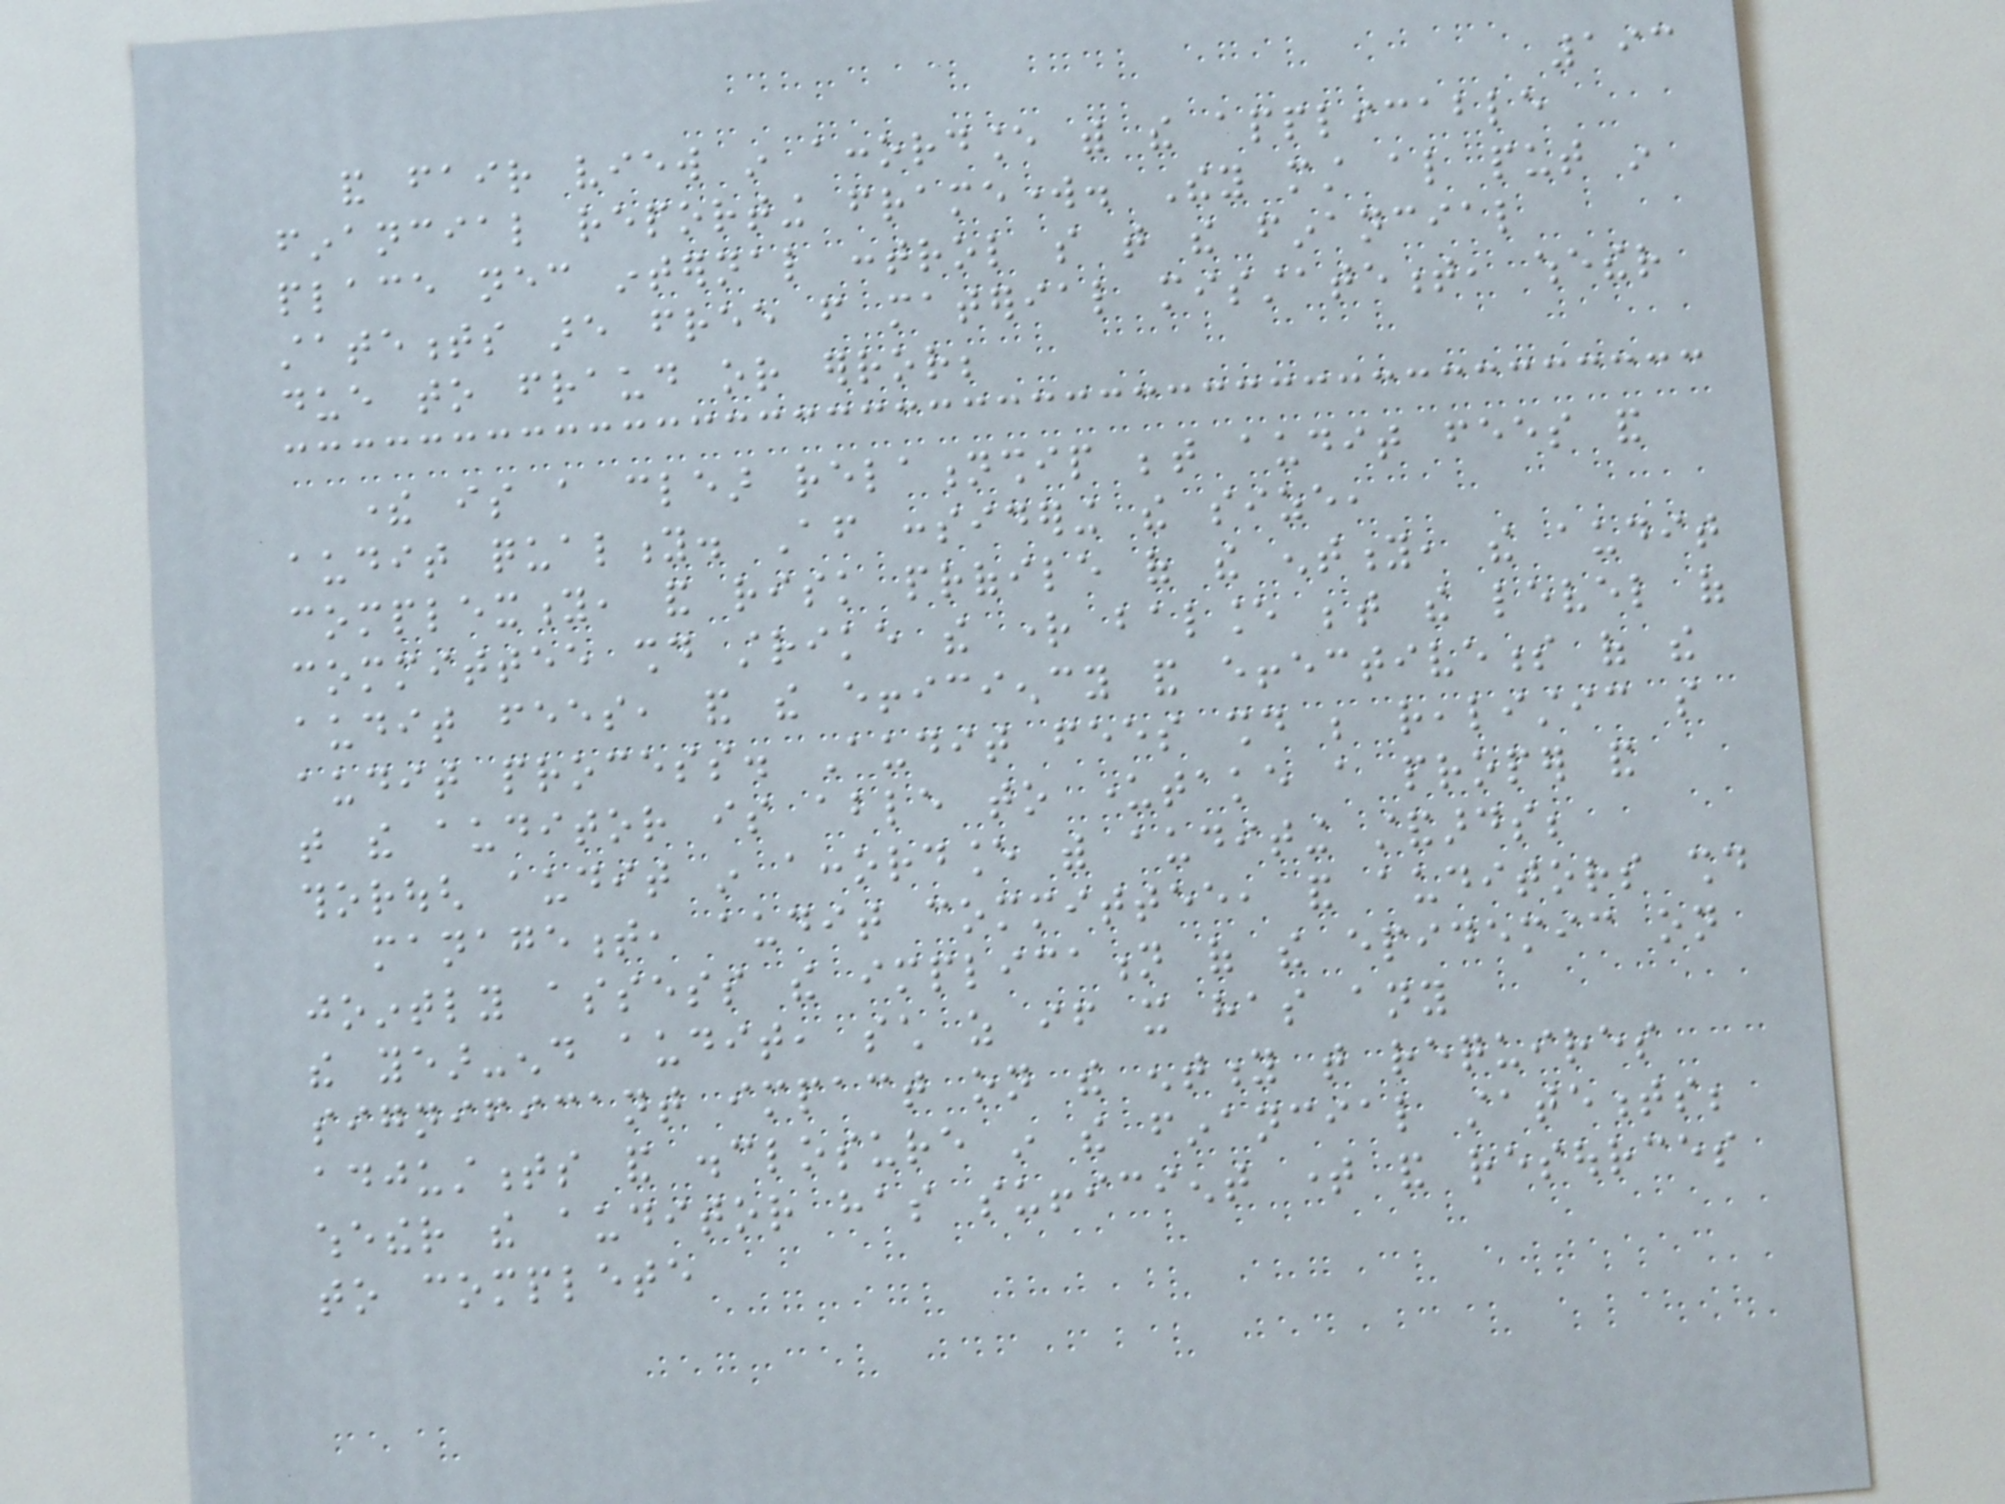193
and fair view in accordance with the applicable
financial reporting framework. They must also put in
place necessary internal control so that the financial
statements are free from material misstatement, whether
due to fraud or error;
there is a clear relationship between audit fees and
audit quality. After considering the size,
complexity, and risk profile of the entity, the audit
committee should strike the right balance between the level of
audit fees, and the efficiency and effectiveness of the
audit process. Audit fees should be realistic so
that the auditor is able to undertake a proper and
thorough audit in accordance with auditing standards;
management, audit committee, and auditors should
jointly assess the implication of the epidemic on
the year-end audit, such as if it has any
significant impact on the entity that requires
adjustments and disclosure in the financial statements;
whether the auditor has sufficient time and resources
to complete
